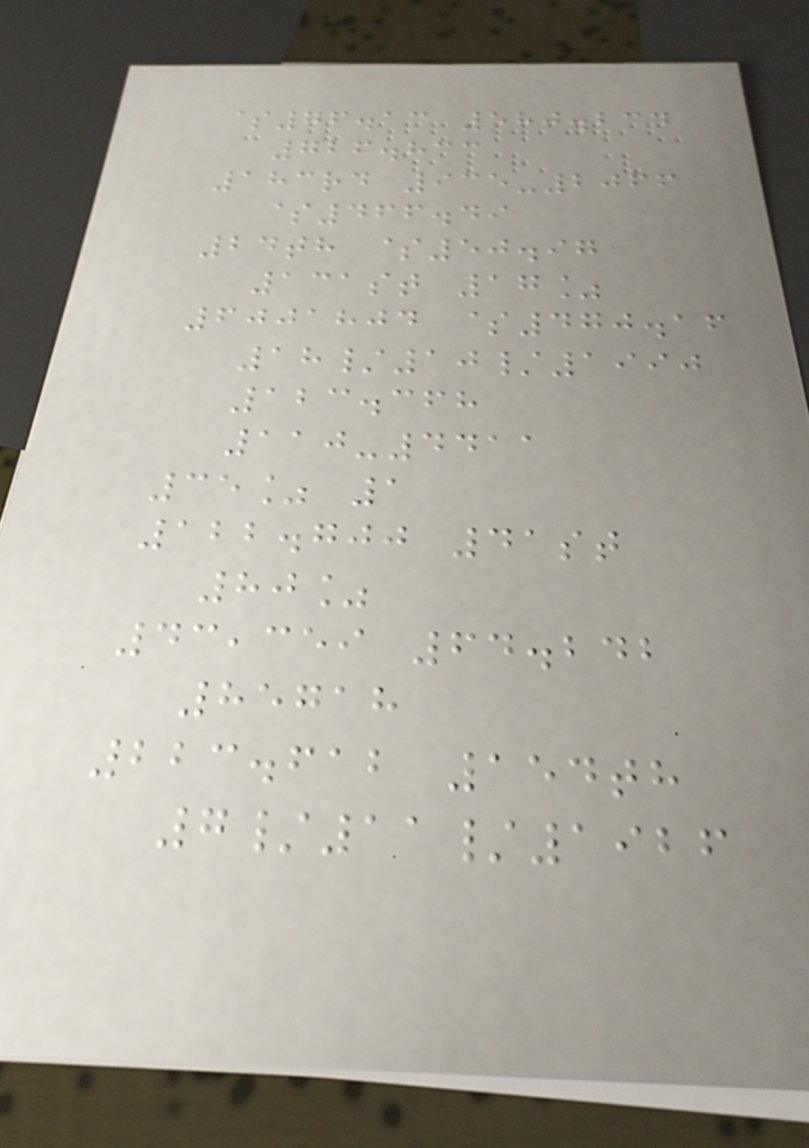$76.13 580.234
726.833
183rd 935-2066
$466.49
24th $50.97
131st 17%
6001804 $470.16
18/10/1990
123.368
110-4411
35% 1
122.700 41st
80%
43,359 64.242
85718
223.612 154th
7/11/1926
